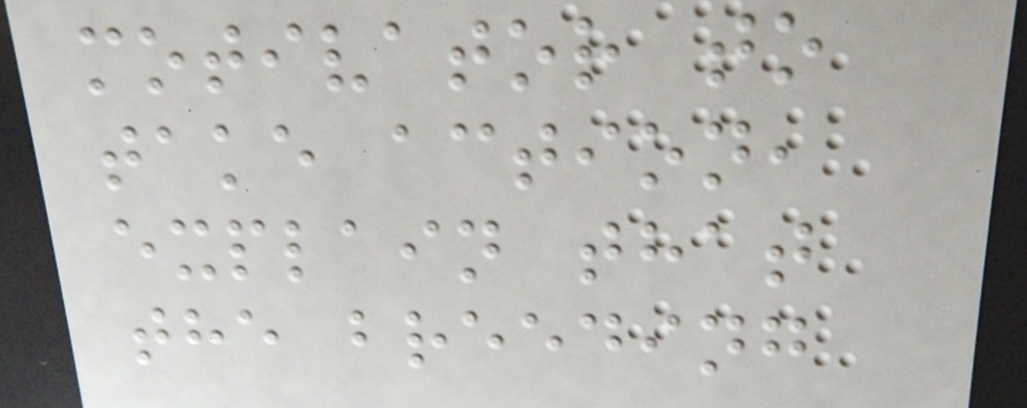motivator to
take action,
explain that
the breeding
